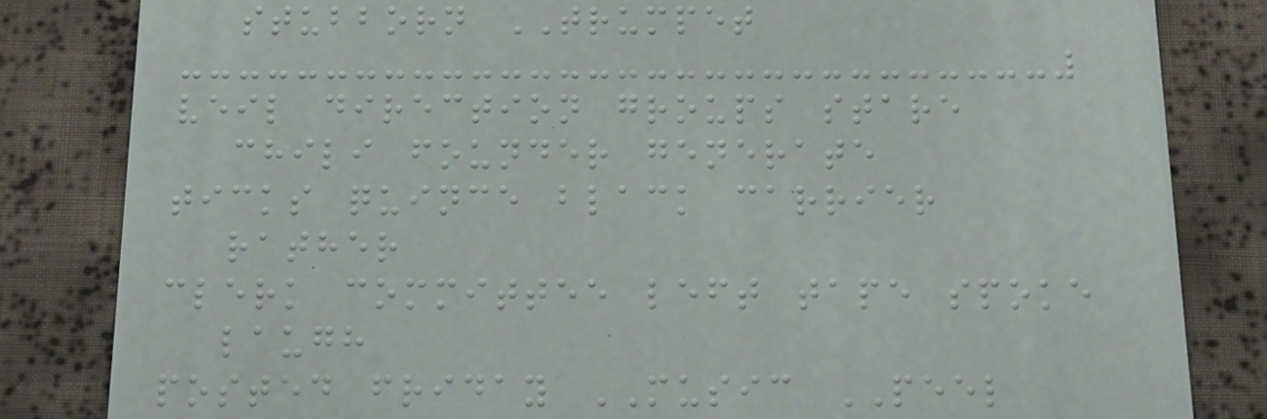stubborn TRUMPET
veil direction groups stare
chili founder generate
ticks quince black carrier
rather
clerk committee left tape spoke
laugh
posted friday MUSIC PEEL
